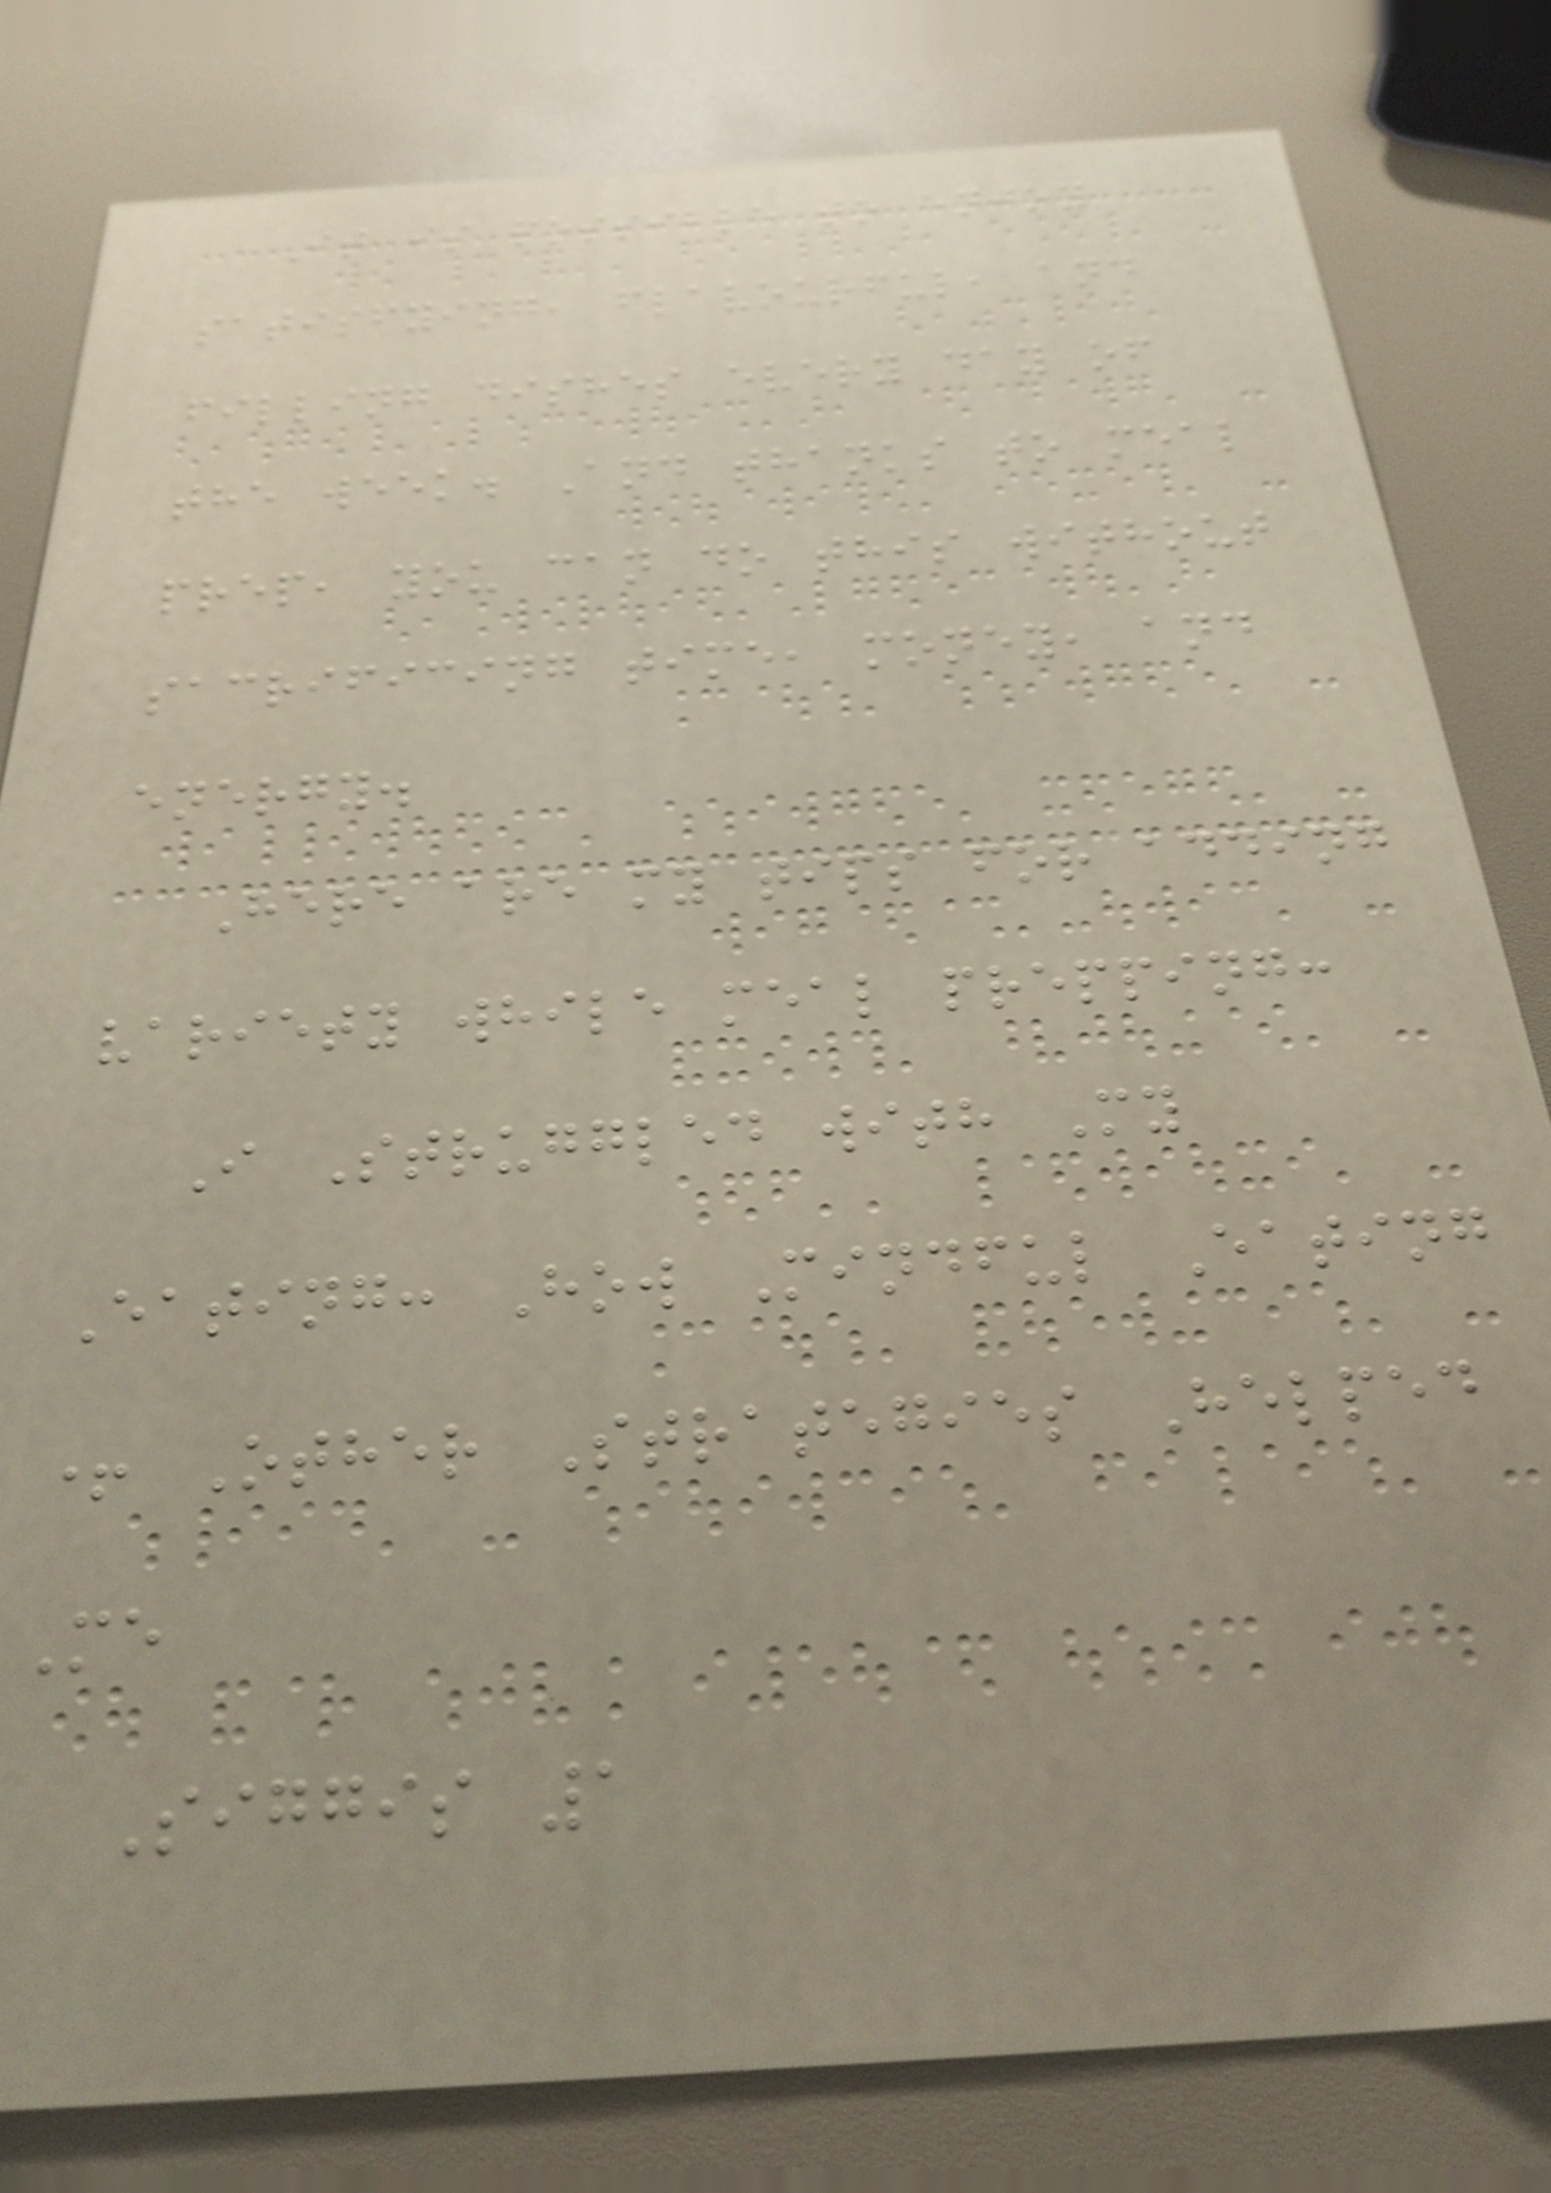It is possible to enjoy
satisfying, flavourful, and
filling dishes every day of
the week. And thanks to meal
prep, you can do this without
sacrificing time, money, and
energy.
Here are my tips for adding
variety while meal prepping:
I Struggled with My
Eating: How Mindful Eating
+ Other Strategies Helped
Me
Siggis 1
